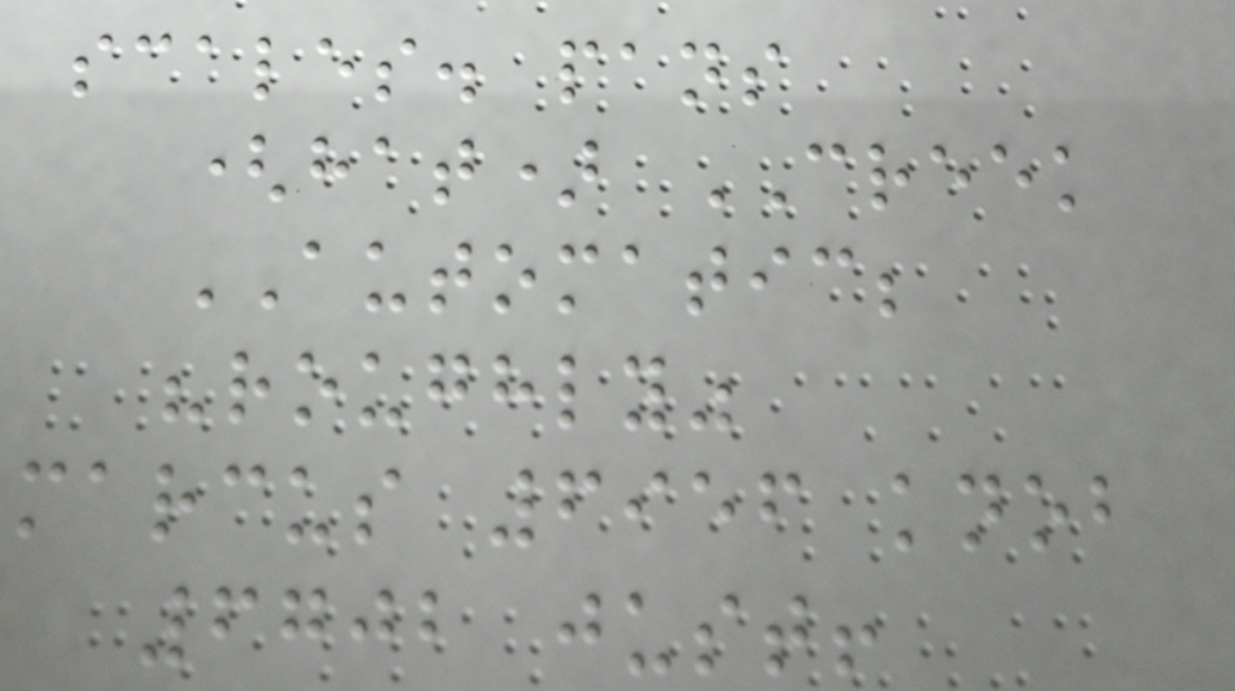scales. pans
(hat) CREEK
AUTOMATIC;
"roughly"
marcus 6956 knob
6702 just!
